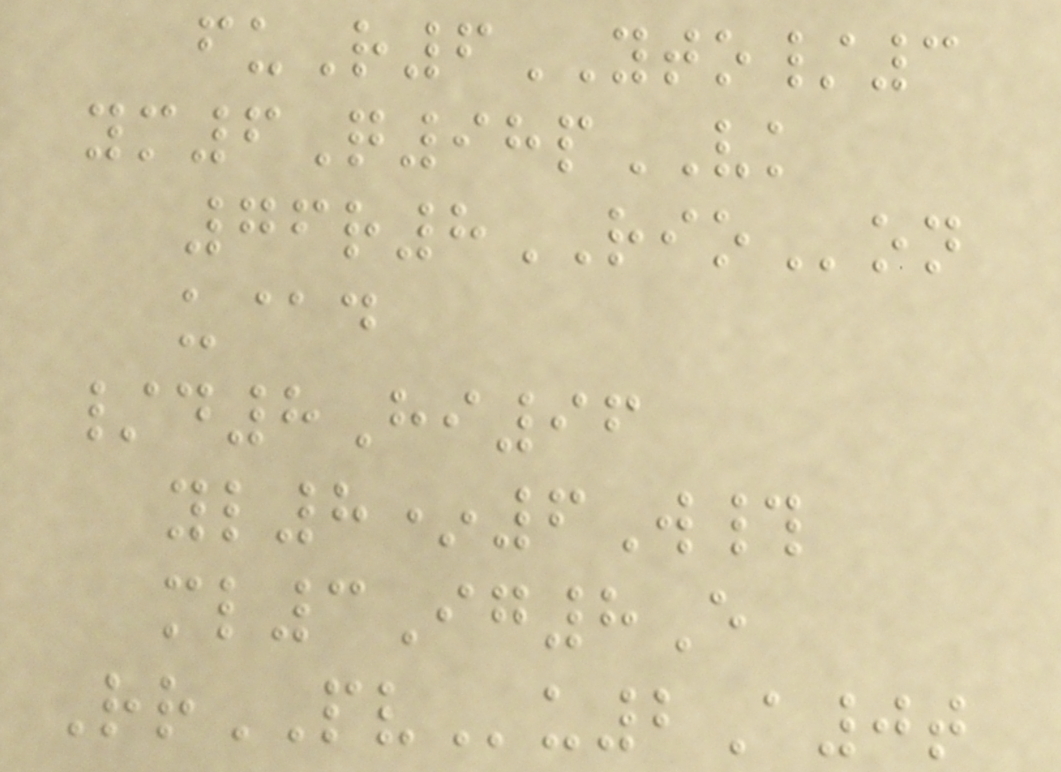fuR6YTO/3
ym6Q98pVK
76r8RIOon
u@d
/d8Hi96
yl8*6W#
ml3Ig8E
RrPVu2A0t
